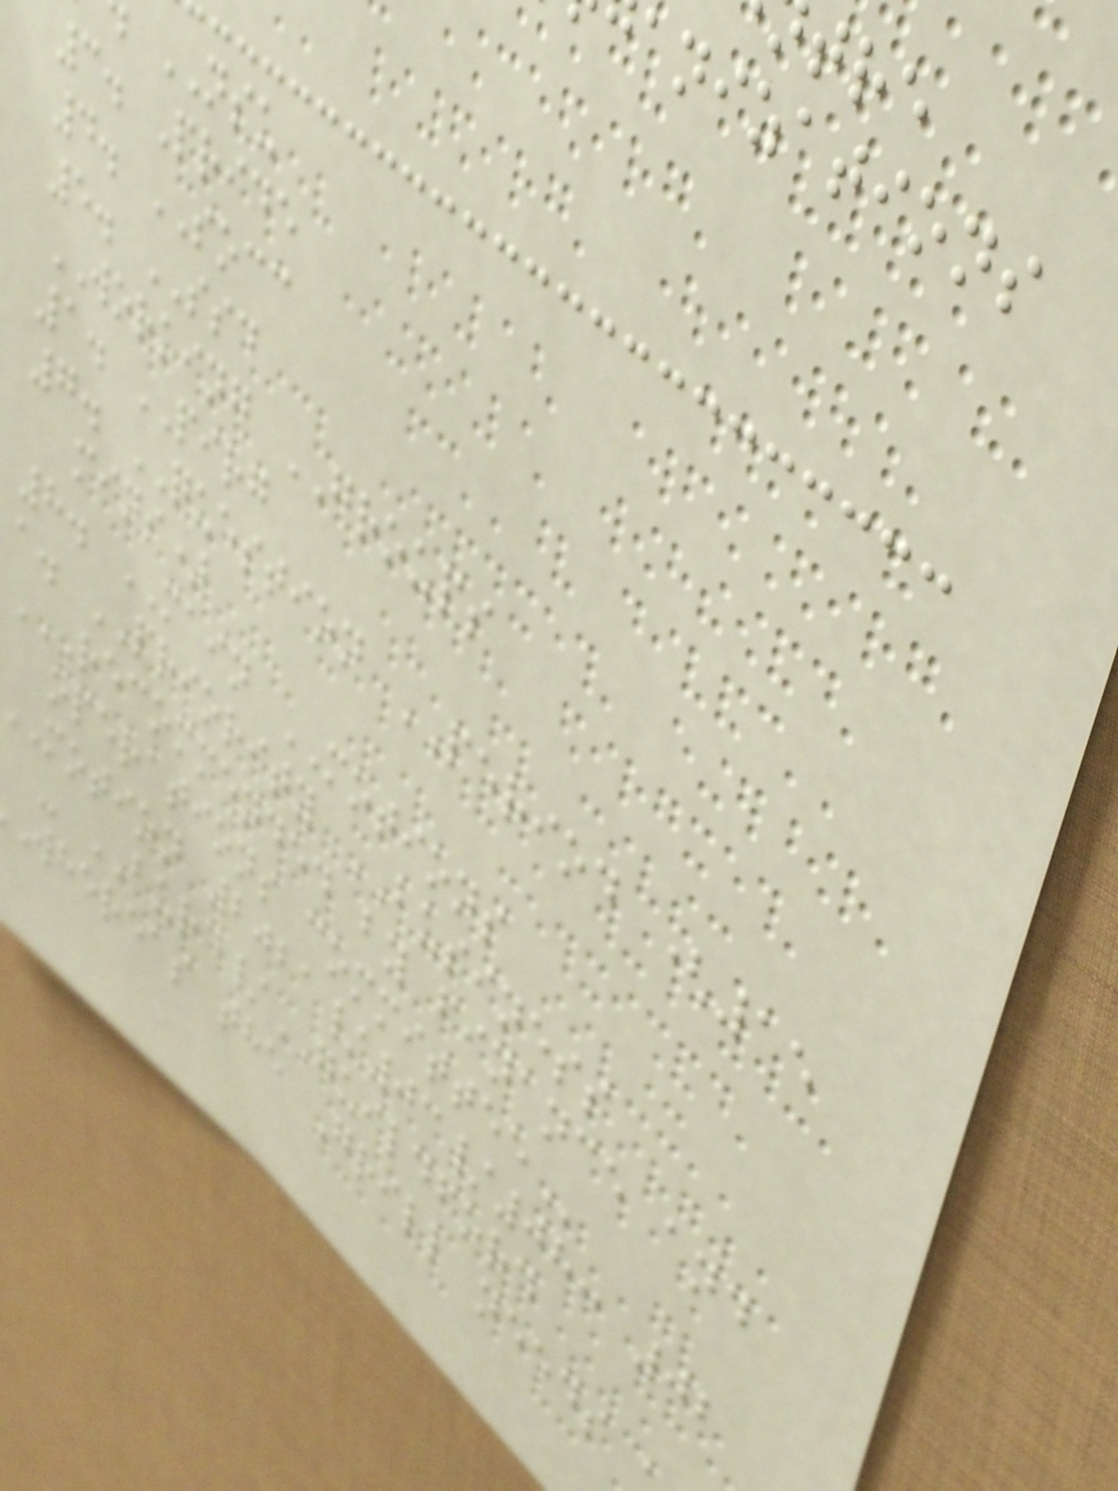anizations
NSU
3. Pride
4. SOCC
5. SSD
WORKING GROUPS
1. PIRG
7. QUESTION PERIOD (15
mins)
8. MAIN MOTIONS
a. PRIORITY BUSINESS
RECOMMENDED BY FINANCE AND
operations
motion 2021/03/08: 02
- BURD/GUILDFORD
whereas the Grill needs
